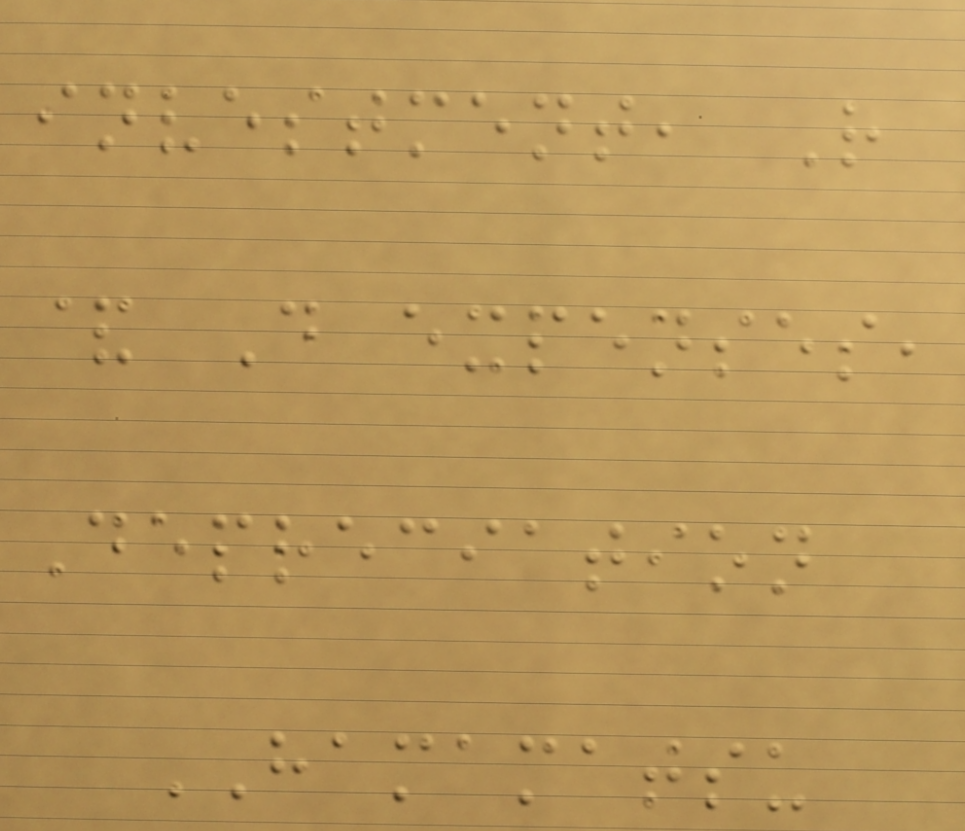investment, R
& D expenses,
Depreciation
HAMAMATSU
